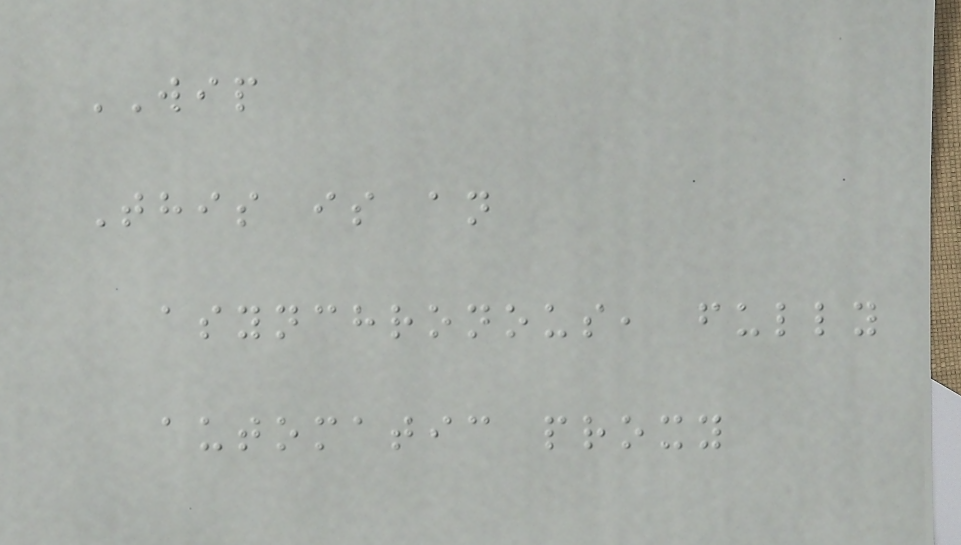WIP
This is an
asynchronous, fully
automatic proxy
